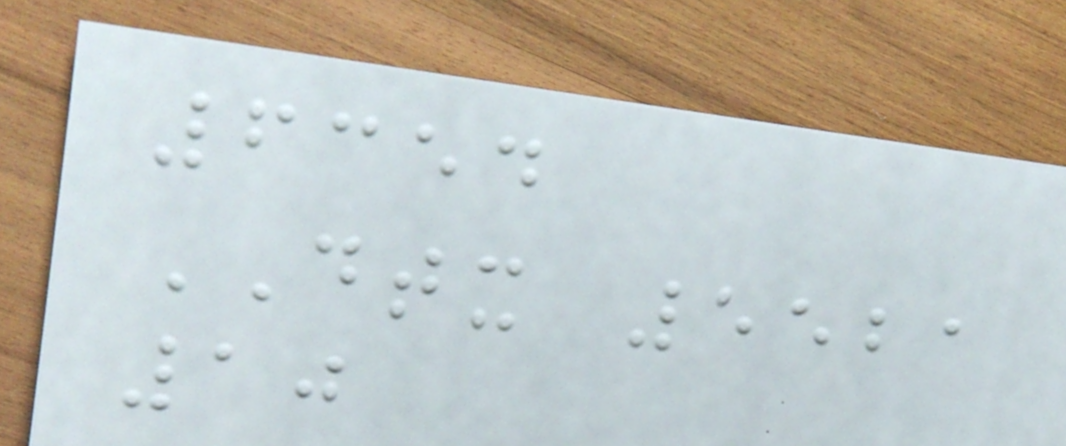6354
DTX 5521
10
